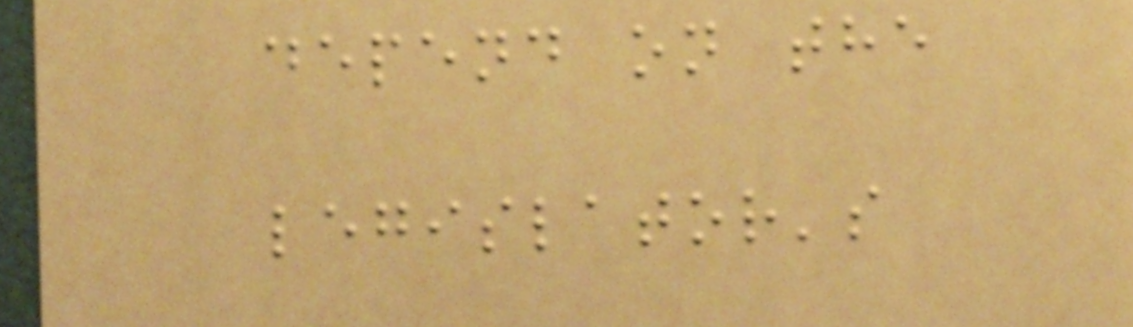depend on the
legislator's
